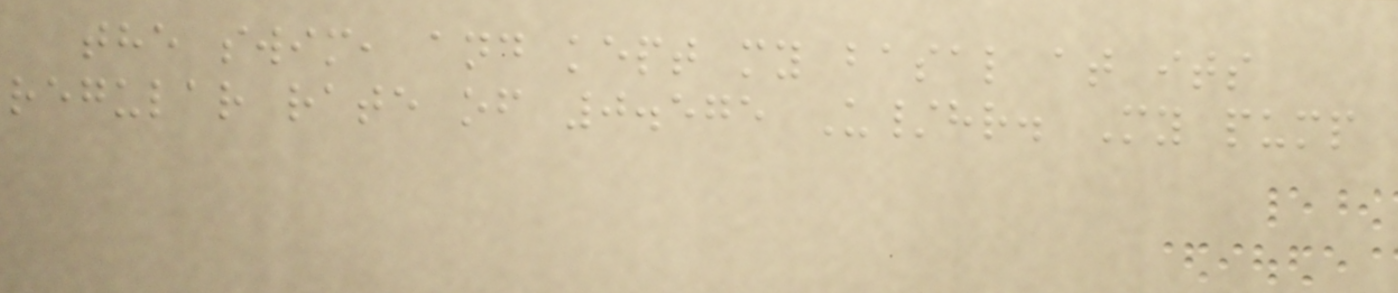the swim, and kept my basal at its
regular rate of 0.575 U/hr. My pump
